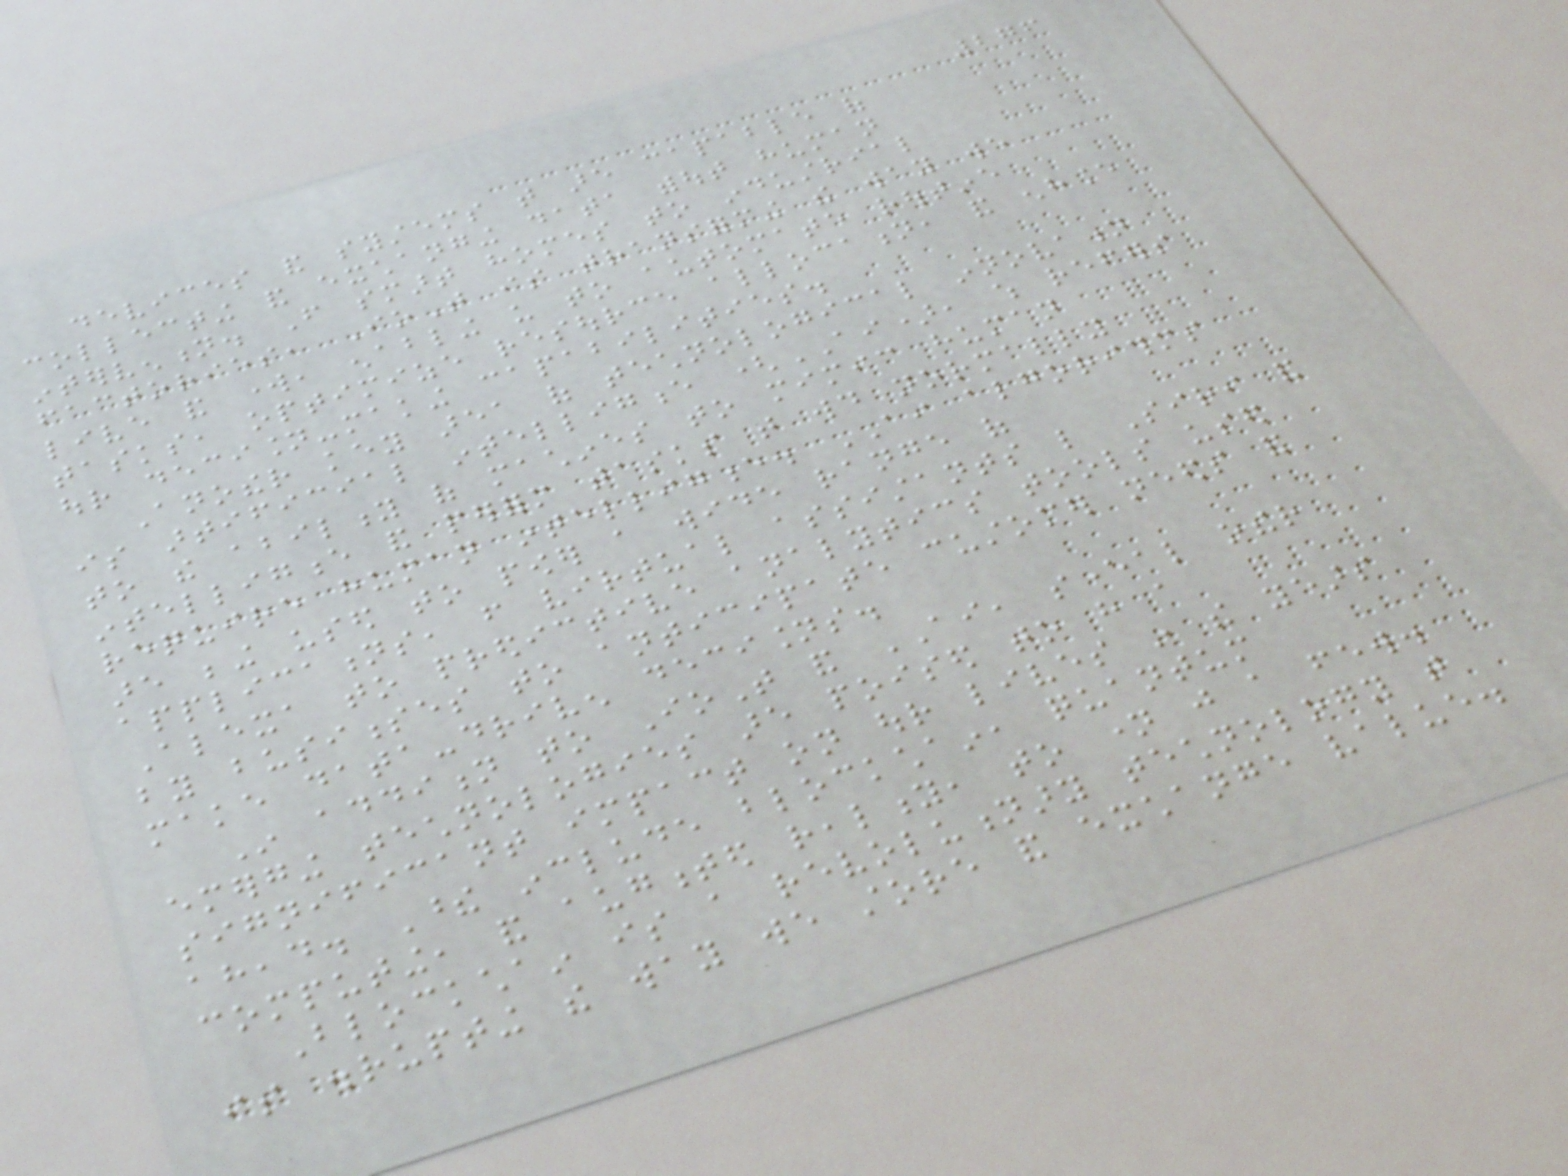276
devices and systems that are capable of
collecting and exchanging data without human
intervention. From smart homes to industrial
factories, IoT is transforming the way we
live and work, enabling us to automate routine
tasks, optimize resource allocation, and enhance
our decision-making capabilities.
Another key area of technological innovation
is artificial intelligence (AI), which refers
to the ability of machines to mimic human
intelligence and perform tasks that would normally
require human intelligence. AI algorithms
are being used to power a wide range of
applications, from virtual assistants like Siri and
Alexa to predictive analytics tools used
by businesses to anticipate customer needs and
make data-driven decisions.
In addition to IoT and AI, several other
emerging technologies are poised to have a
significant impact on our lives in the years
ahead. These include blockchain, quantum
computing, and augmented reality, to name just a few.
Blockchain is a revolutionary technology that
is disrupting the way we store and exchange value.
